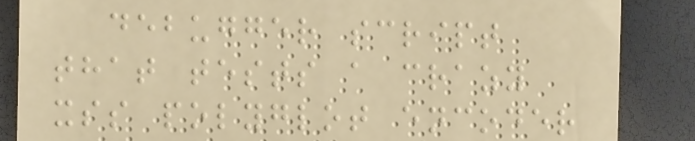debugger script
that tests a crazy
xss polyglot encoder
